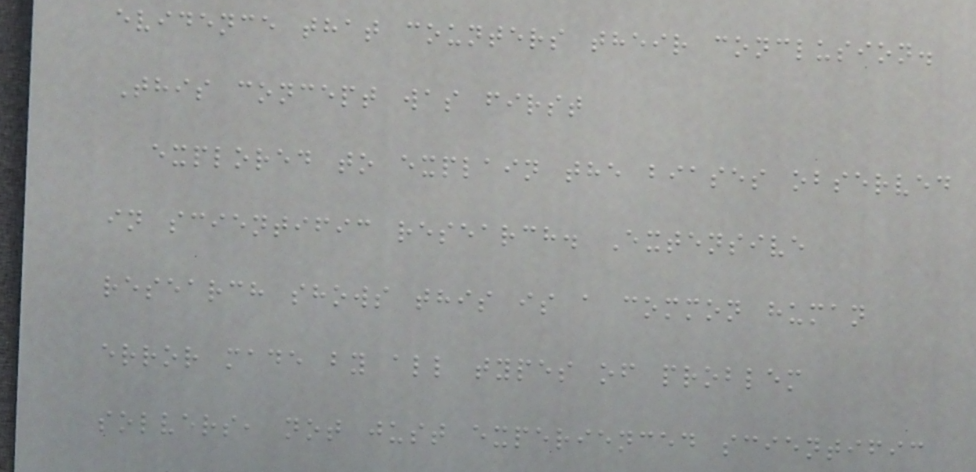evidence that counters their conclusion.
This concept was first
explored to explain the biases observed
in scientific research. Extensive
research shows this is a common human
error made by all types of problem
solvers, not just experienced scientific
